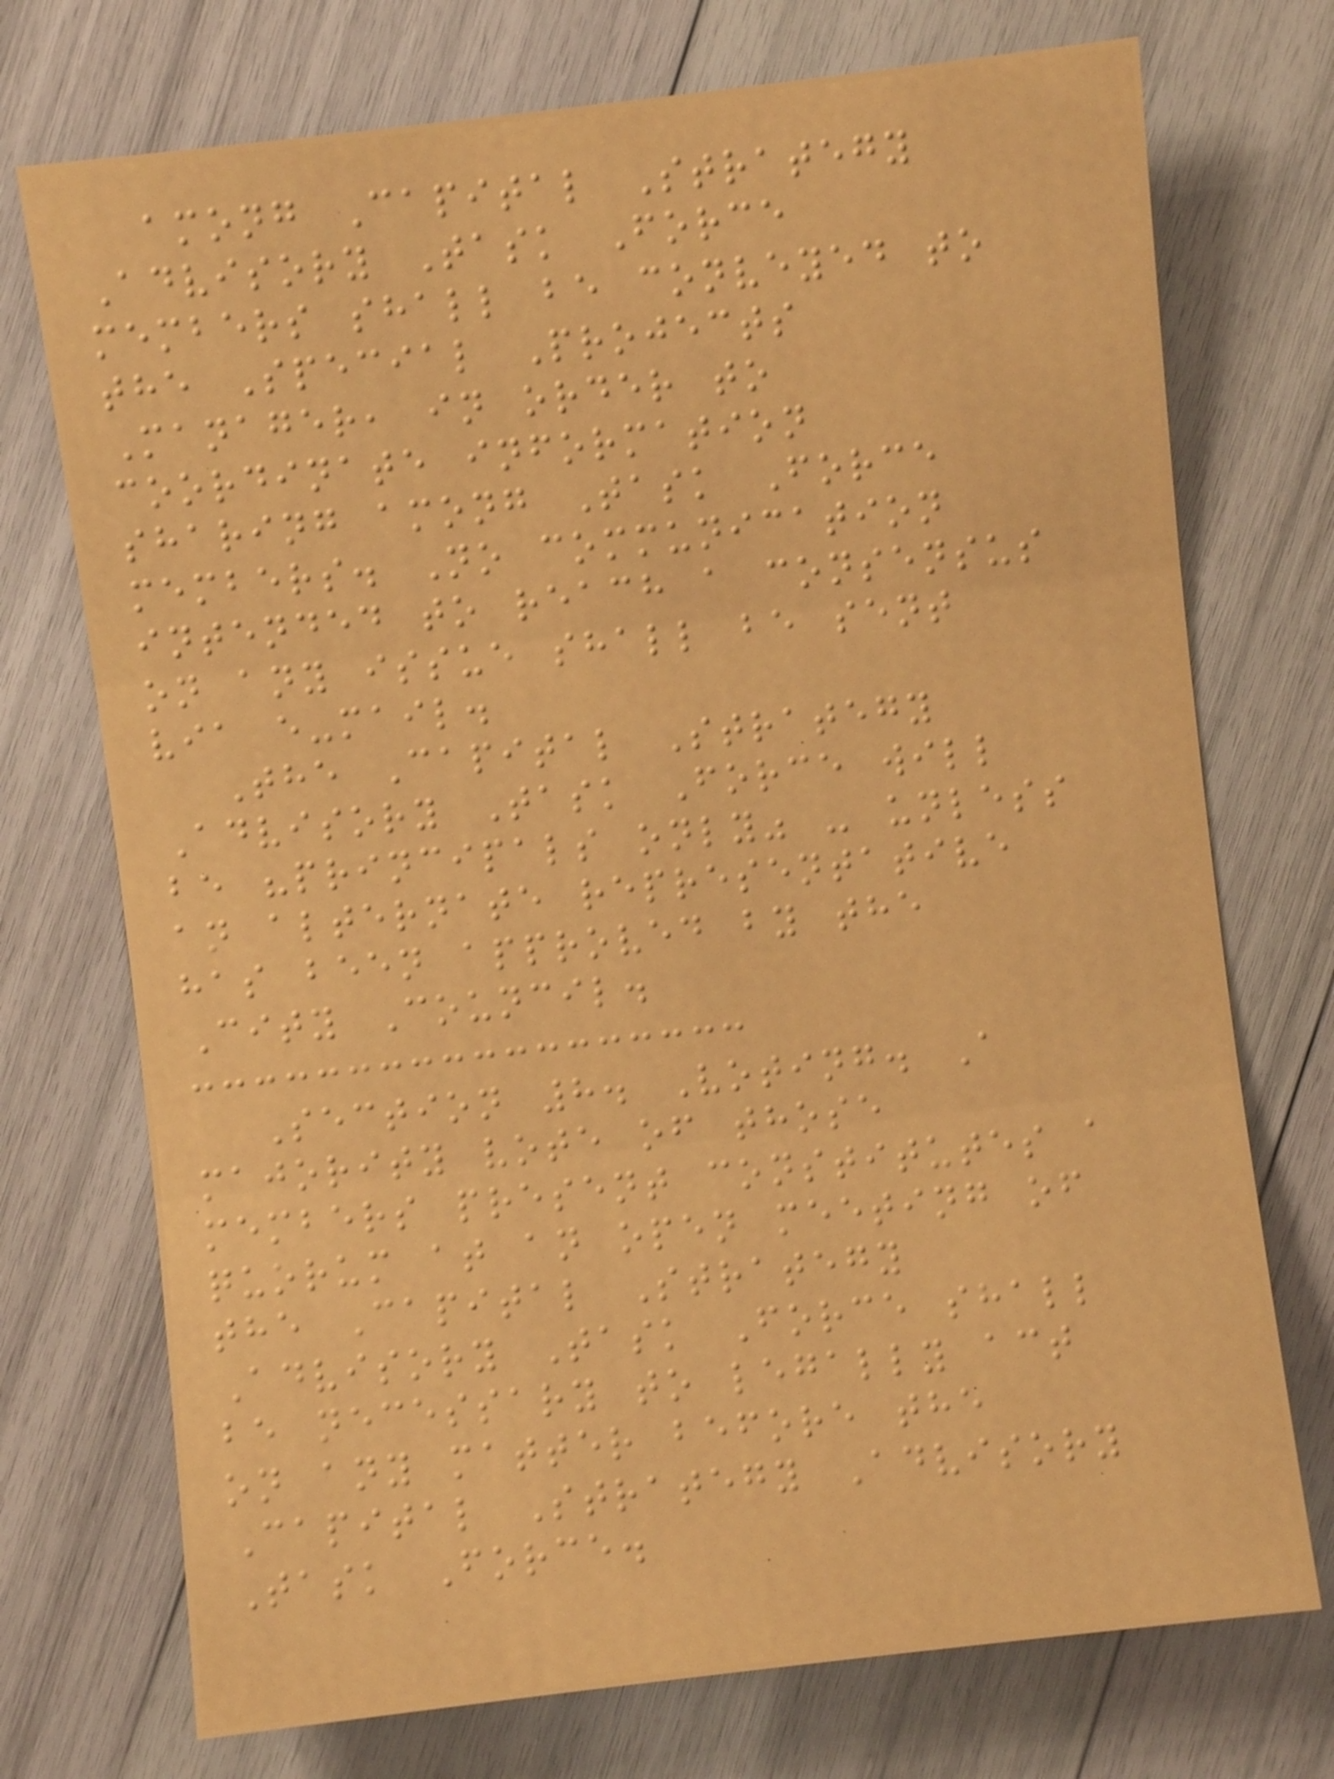among Capital Strategy
Advisory Task Force
members shall be conveyed to
the Special Projects
Manager, in order to
coordinate information
sharing among Task Force
members. No communication
intended to reach a consensus
on any issue shall be sent
via e-mail.
The Capital Strategy
Advisory Task Force will
be "principals only" - unless
an alternate representative
has been approved by the
City Council.
Section 8. Voting. A
majority vote of those
members present constitutes a
quorum at an open meeting of
the Capital Strategy
Advisory Task Force shall
be necessary to legally act
on any matter before the
Capital Strategy Advisory
Task Force.
